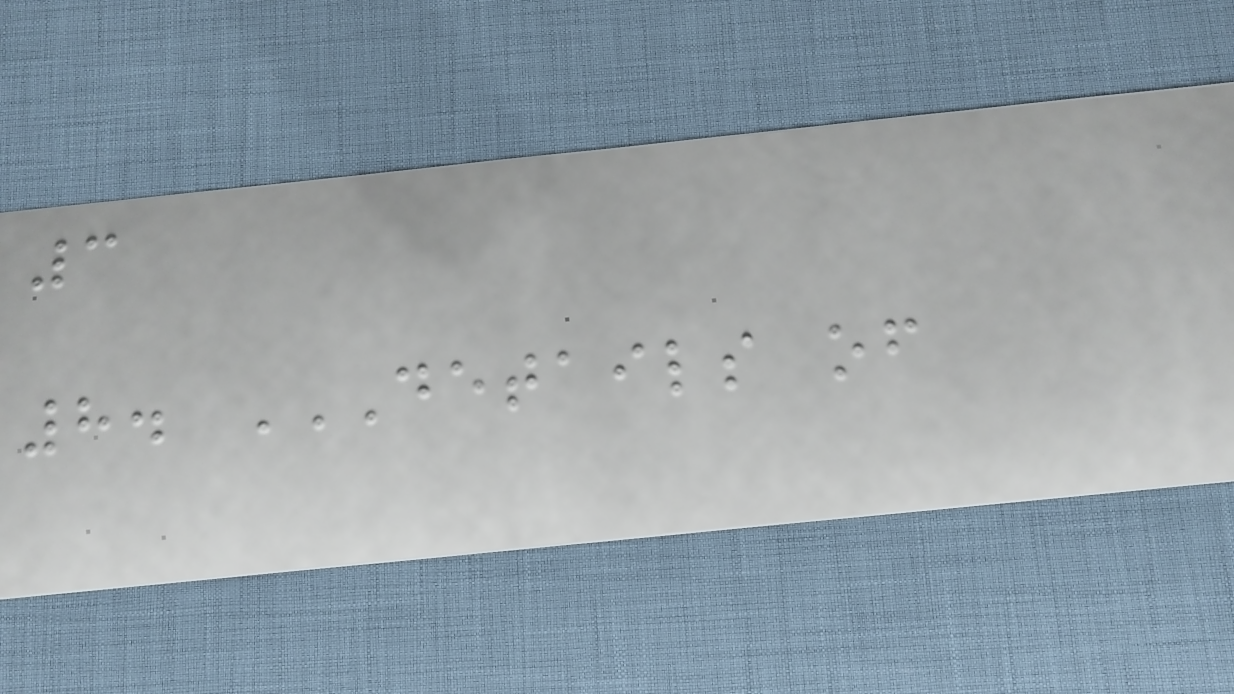3
8. DETAILS OF
